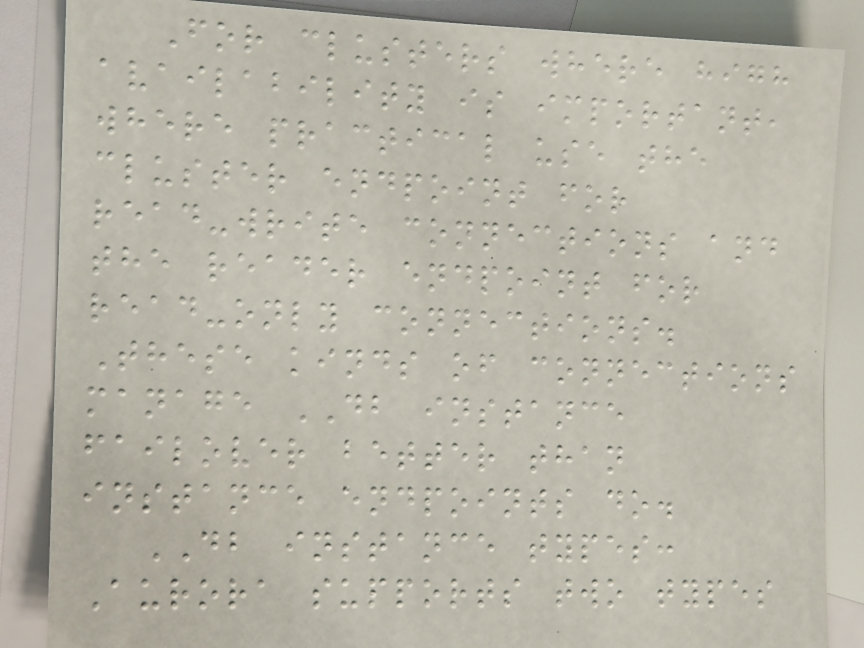For clusters where high
availability is important,
where practical use the
cluster endpoint for
read-write connections and
the reader endpoint for
read-only connections.
These kinds of connections
manage DB instance
failover better than
instance endpoints do.
DB instance types:
Aurora supports two types
